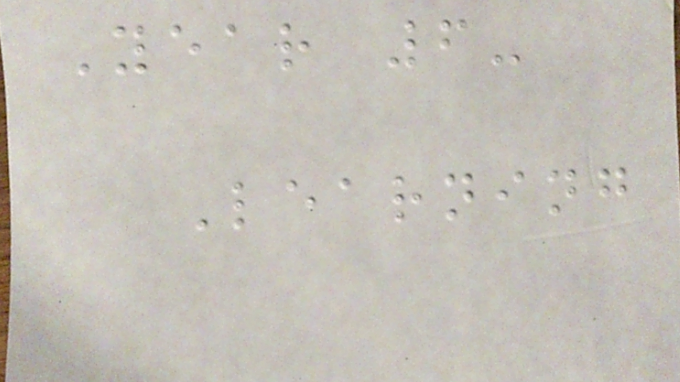Year 6-
Learning
